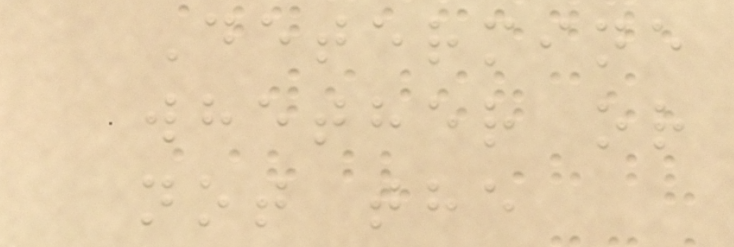Determine
whether or
not the
